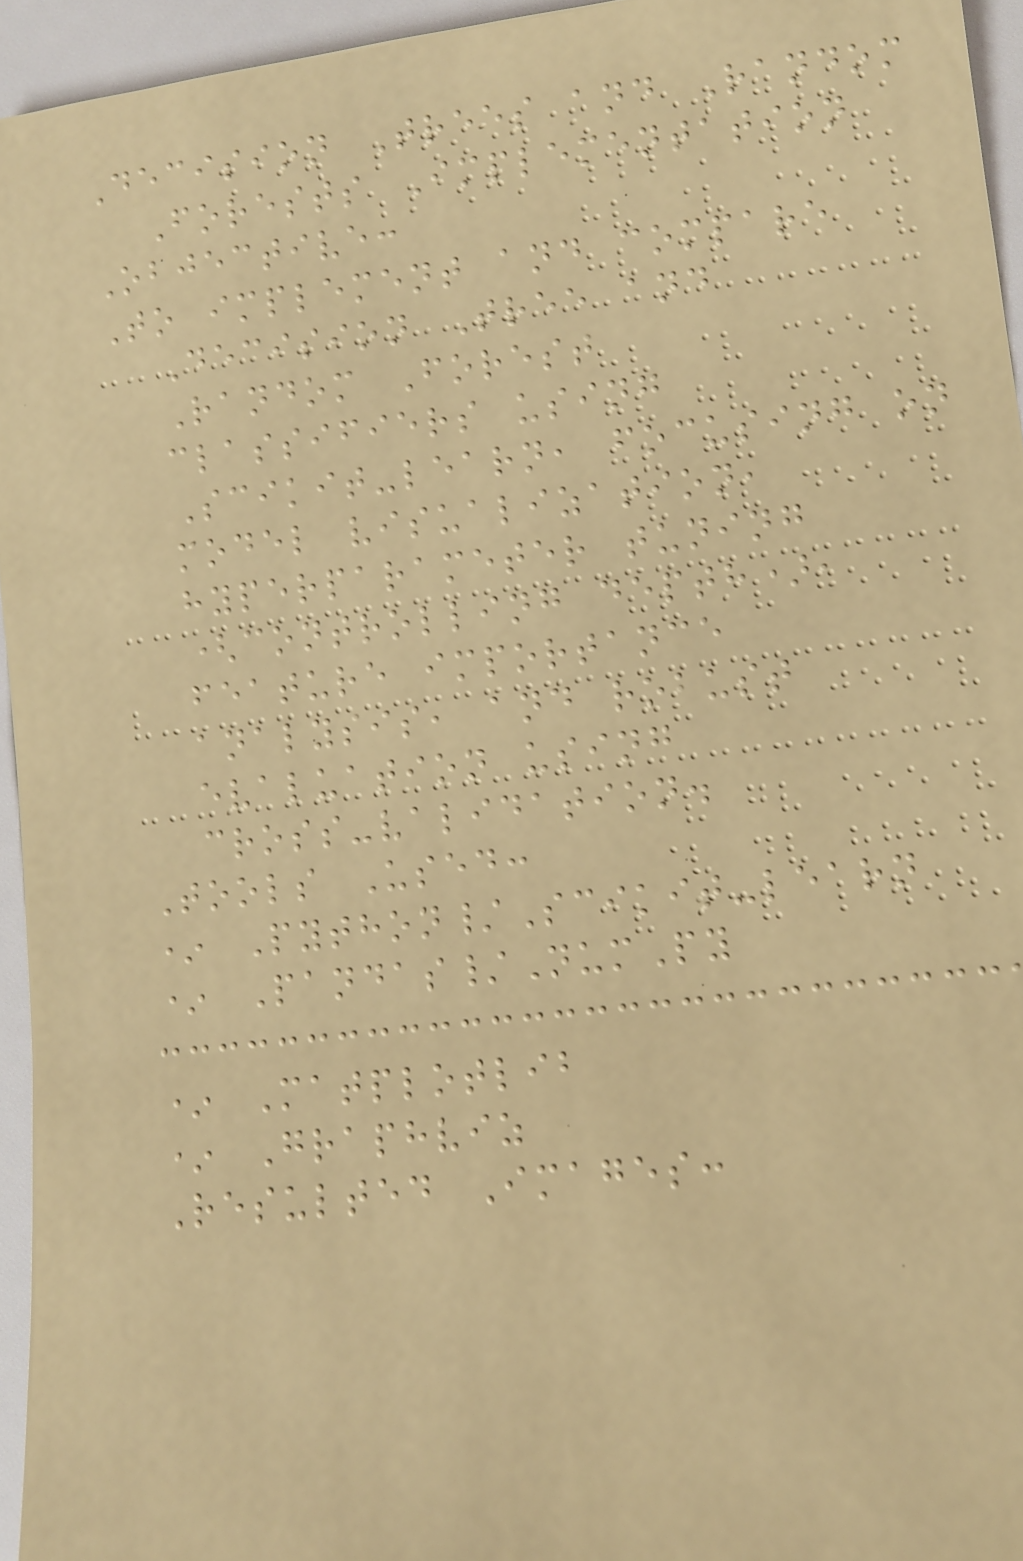Decision Trees and Random
Forests Implementation
Objective:
To implement and compare
Decision Tree and
Random Forest
classifiers using
Scikit-learn, focusing on
model visualization,
hyperparameter tuning
(controlling depth),
feature importance
analysis, and robust
evaluation using
cross-validation.
Tools Used:
* Python/Scikit-learn
* Pandas/NumPy
* Matplotlib
* Graphviz
Resulted Images:
